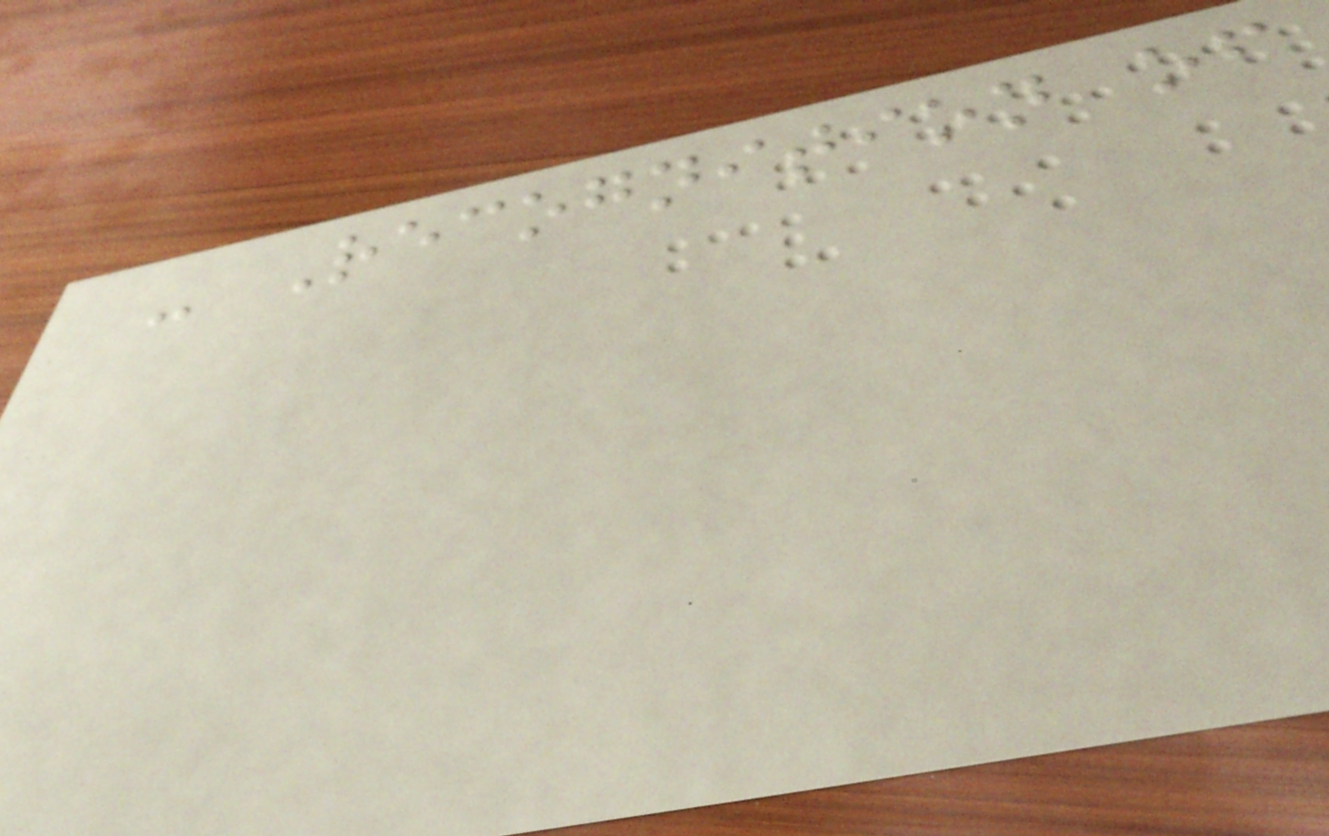- Recognition of
